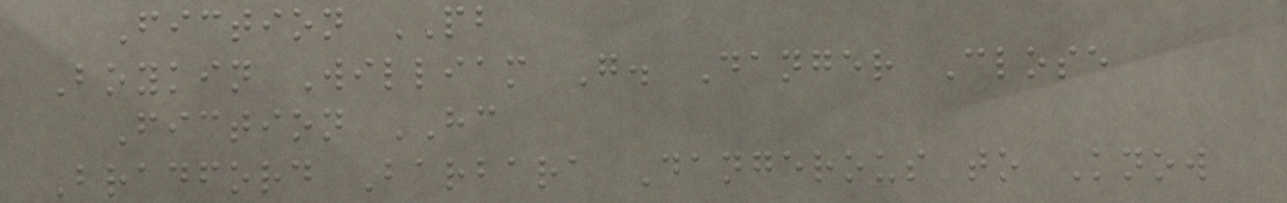Fiction PB
Boykin William G. Danger Close
Fiction HC
Bradford Barbara Dangerous to Know
